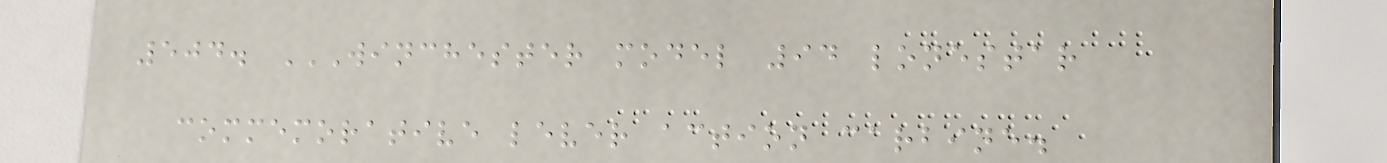504. WINCHESTER MODEL 94 LONESTAR
COMMEMORATIVE LEVER ACTION CARBINE.
